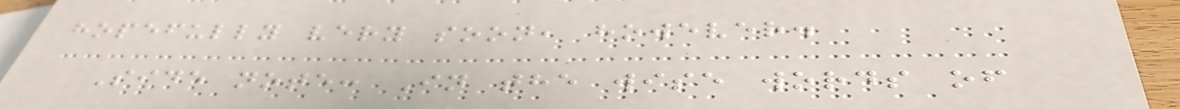hopefully very soon, however.
Side note: In the wise words of
